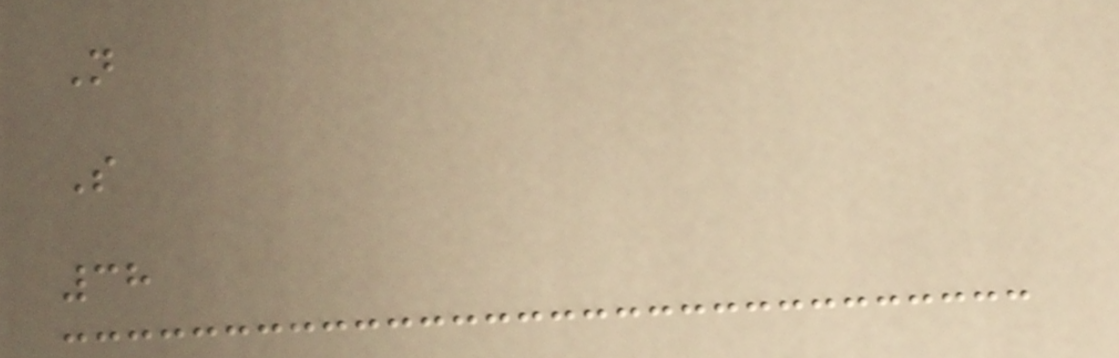N
S
38
